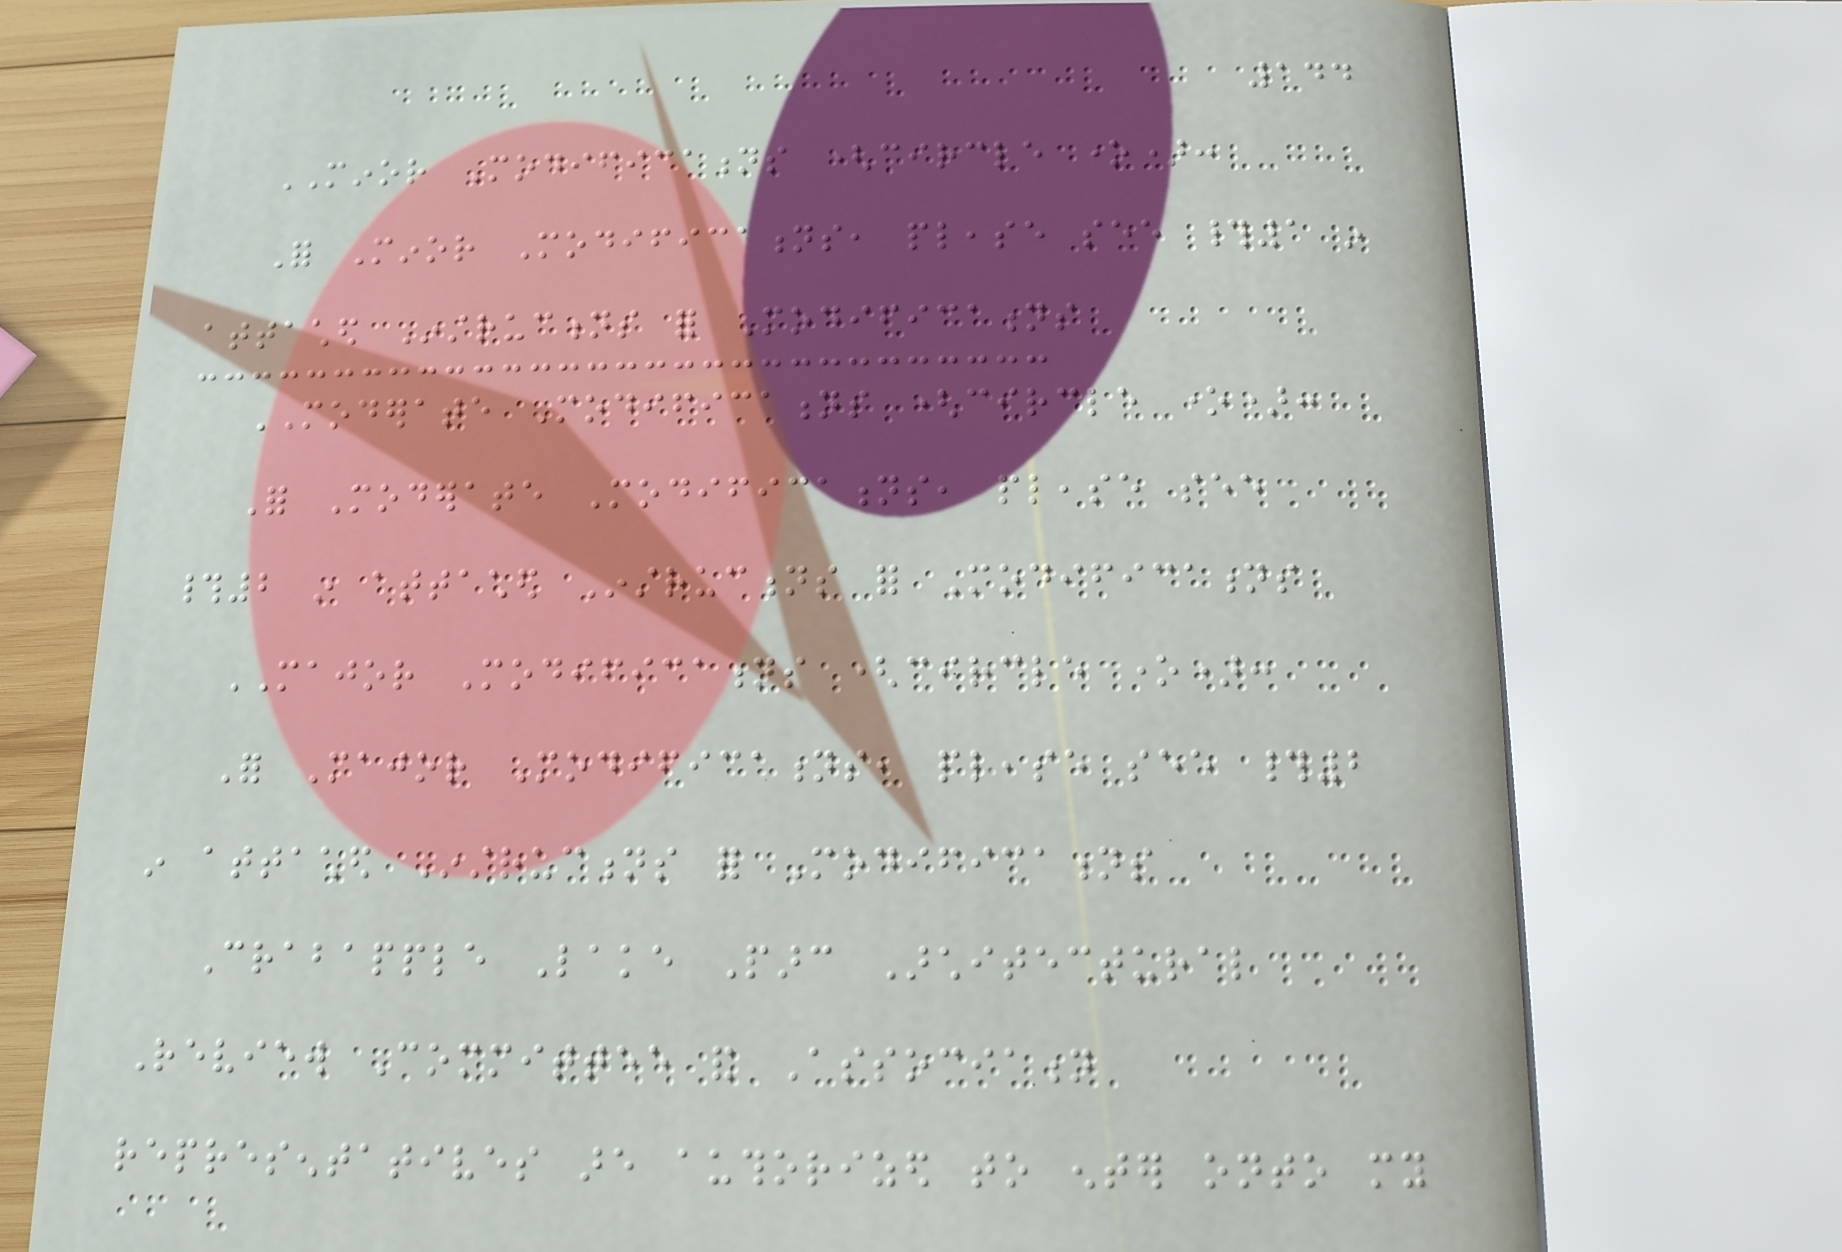144
MINOR Modifications (circle one):
For Minor Modifications, please see #1 in
attached Instructions for Modifications
MODERATE Modifications (circle one):
For Moderate Modifications, please see
#2 in attached Instructions for Modifications
MAJOR Modifications (circle one):
For Major Modifications, please see #2
in attached Instructions for Modifications
Crabapple Lake Parc Architectural
Review Committee and Association
representatives are authorized to enter onto my
